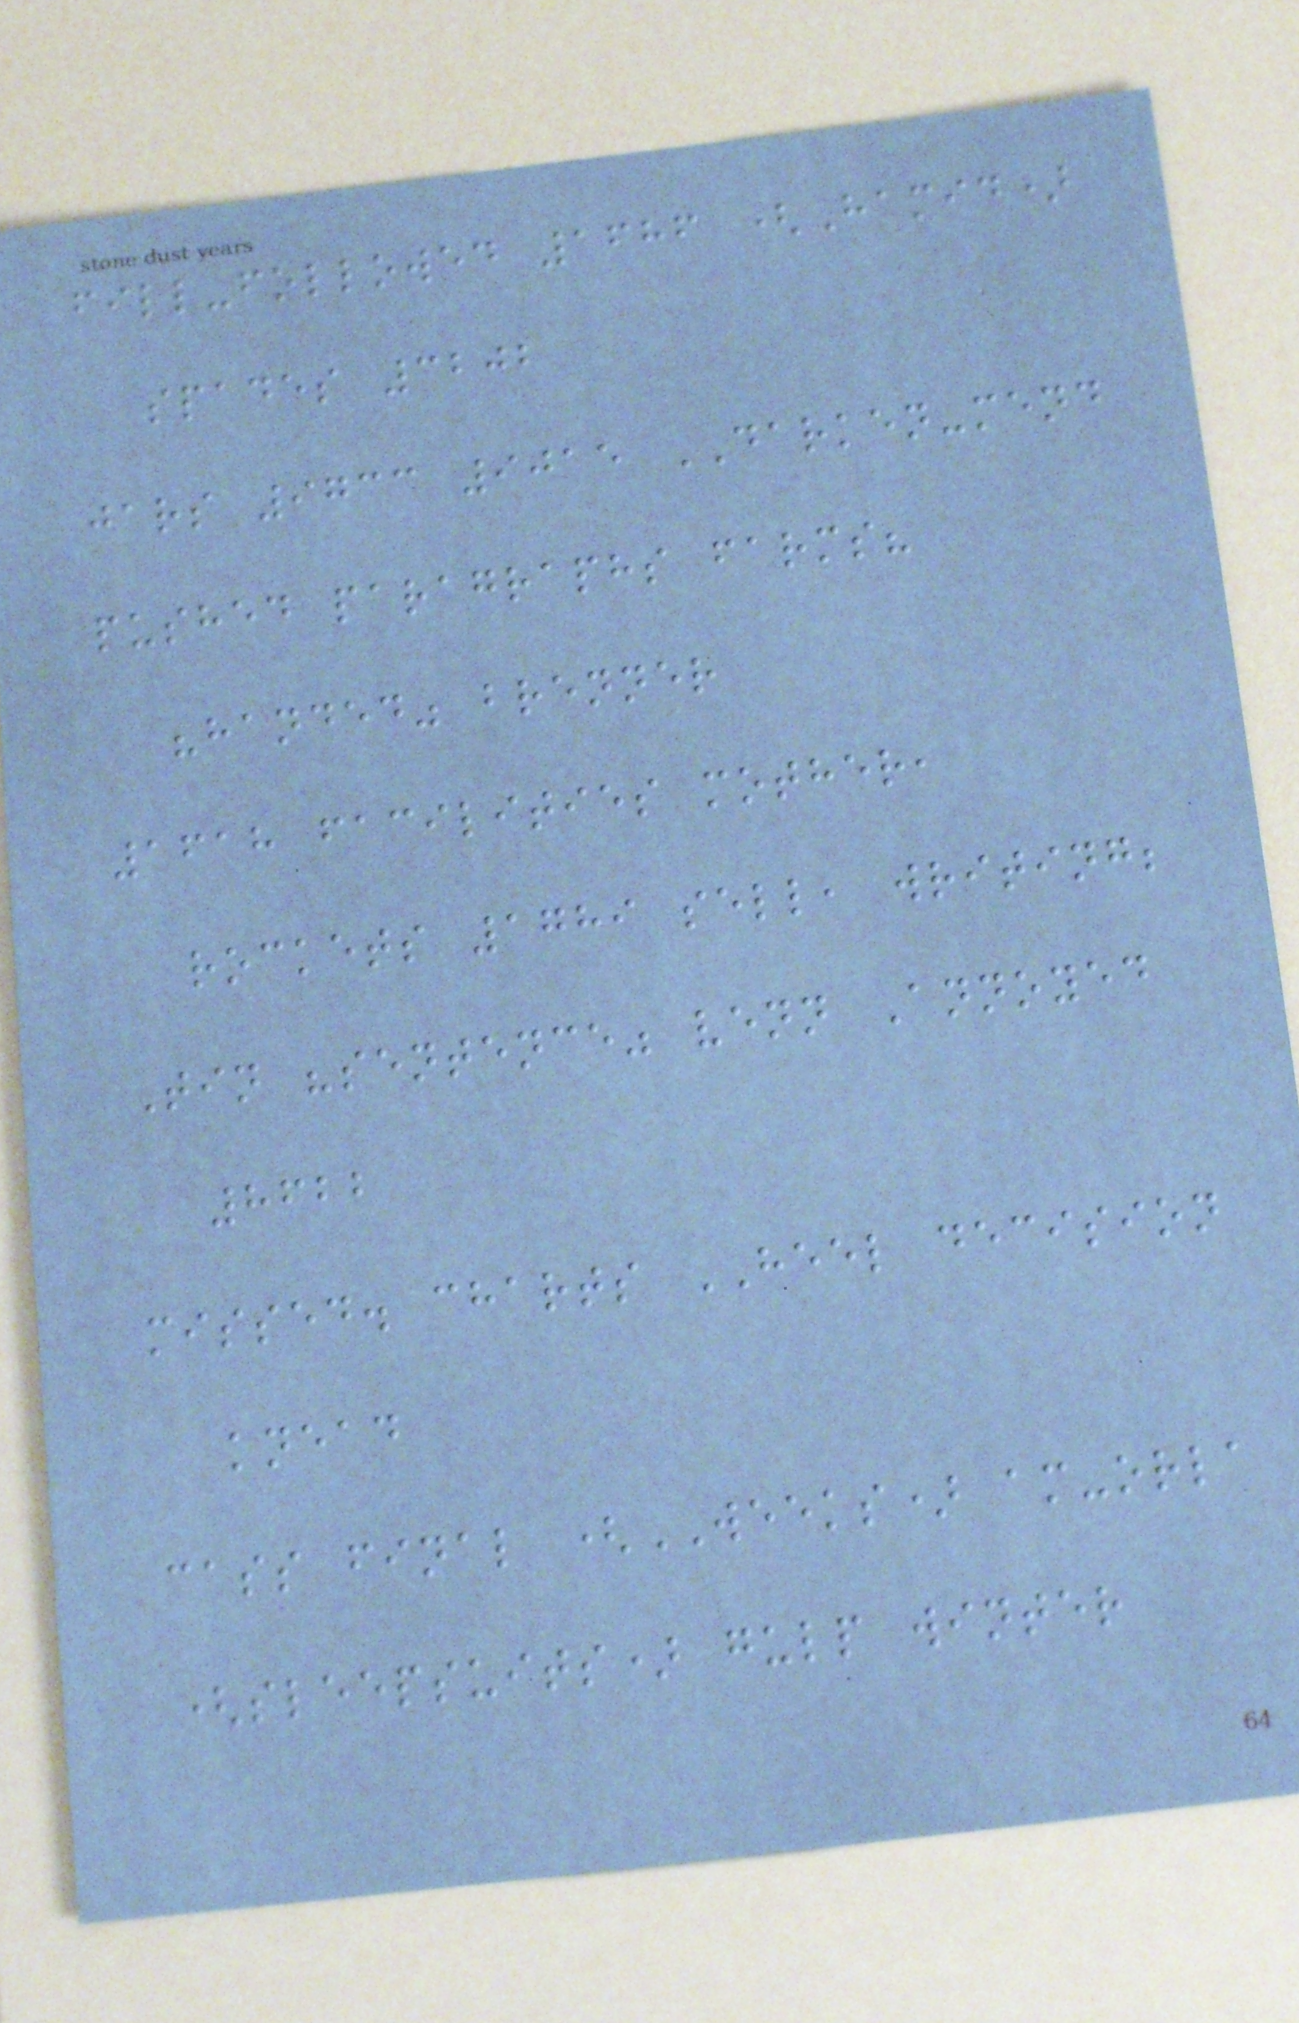fill-followed 1686 (Hamid)
spades 3202
jars 9733 9015 DARKEN-mend
pushed paragraphs farms?
"handed" brenner
1618 facilities mother,
rockets 1789 sell, writing;
Tin "sentence" venn Annoyed
8622
missed. charts HEEL decision
knead
cass final (WEEKS) am-orla
(sleepsuits) gulp winter
